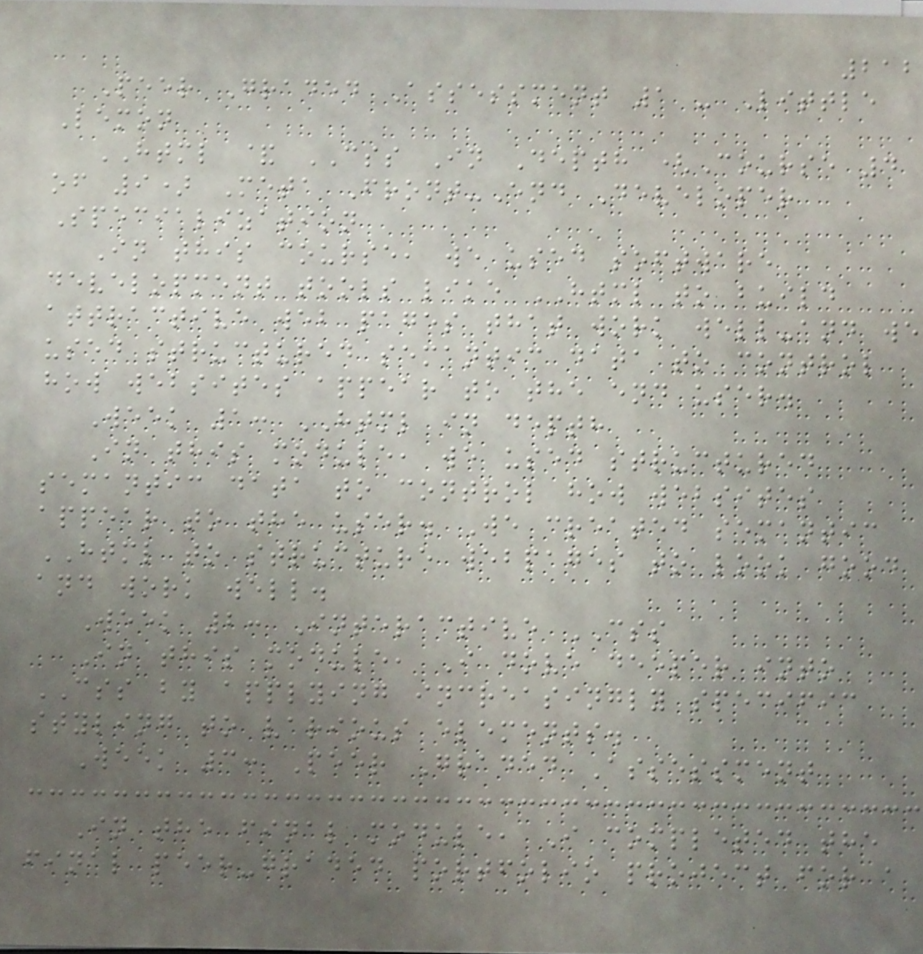212
Peer Graded Assessment 1 - Little
Lemon
HTML & CSS In Depth (Course 4
of 9) Meta Front-End Developer
Specialization
In this course, we used software
development tools like HTML to build
attractive web pages that work well-and we
used structured semantic data to control
how websites appear to the end user.
Week 1: HTML in depth
In this module, we used structured
semantic data to control how websites
appear to the user. We created semantic
HTML to structure webpages to look good
and work well.
Week 2: Interactive CSS
In this module, I dove deeper into
CSS by applying increasingly specific
styling to various elements.
Week 3: Peer Graded Assessment
In the final module, I completed the
final peer-graded portfolio project for a
